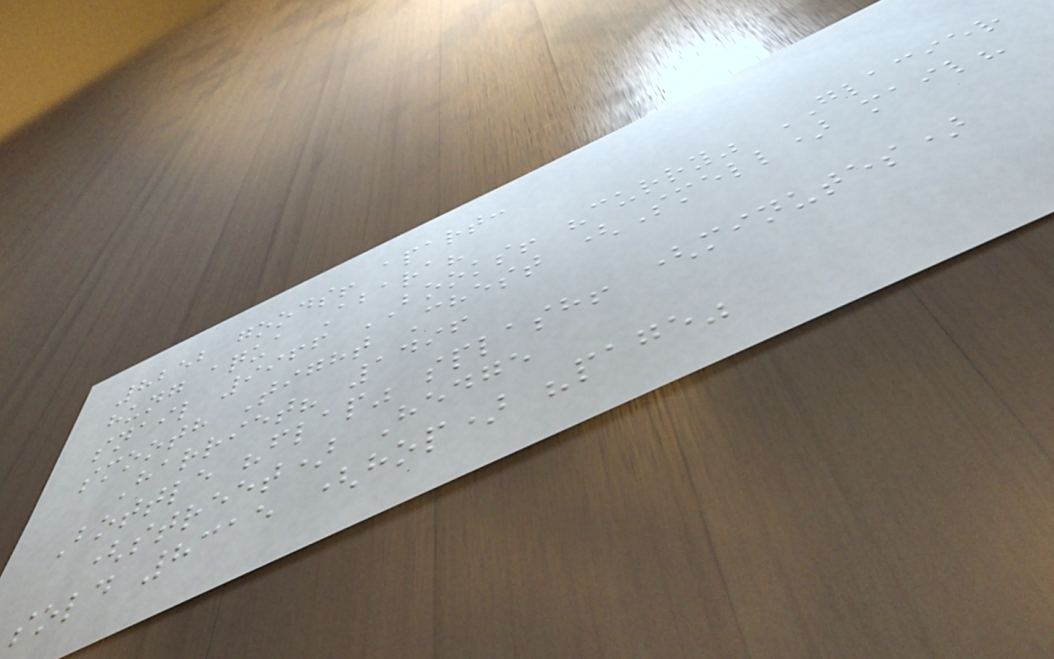8252 goods! apart:
hung aqua Abara?
snail 9966 BOOKS! "curry" GLACIER
smooth Tight Chest (Smell) mail?
Harriet? 1496
Bottle "flap" splash! (minutes)
(street) Hedge
sold 8315 (hop) "page"
